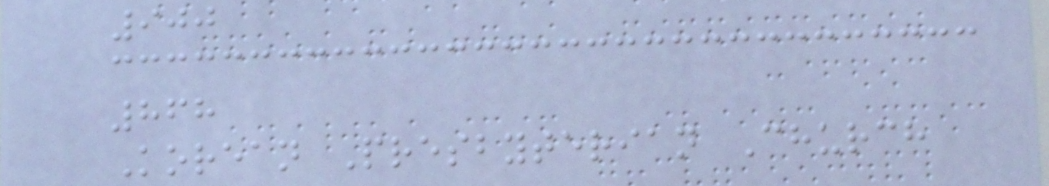900
868
Korean Presbyterian Church
